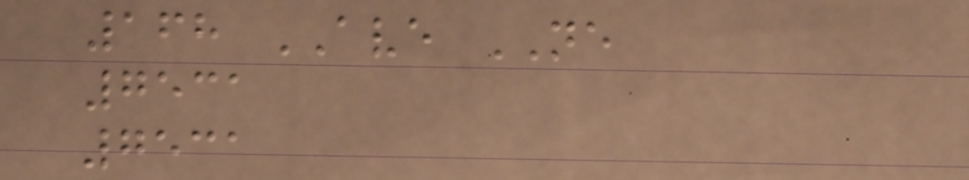168 AVE NE
7531
7531
